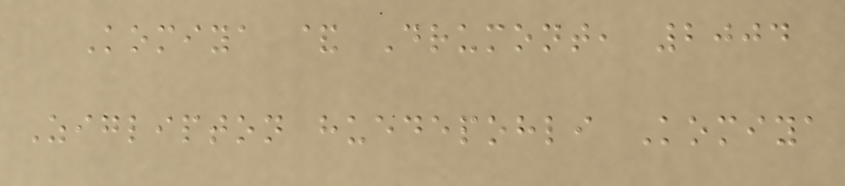Komiya & Drumont, 2004
Ziglipton huedepohli Komiya
